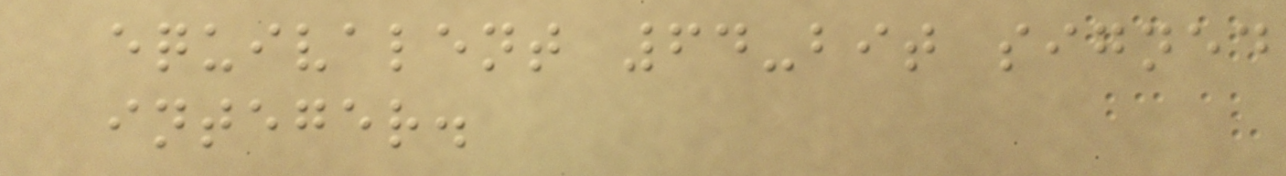equivalent 64-bit signed
integer.
